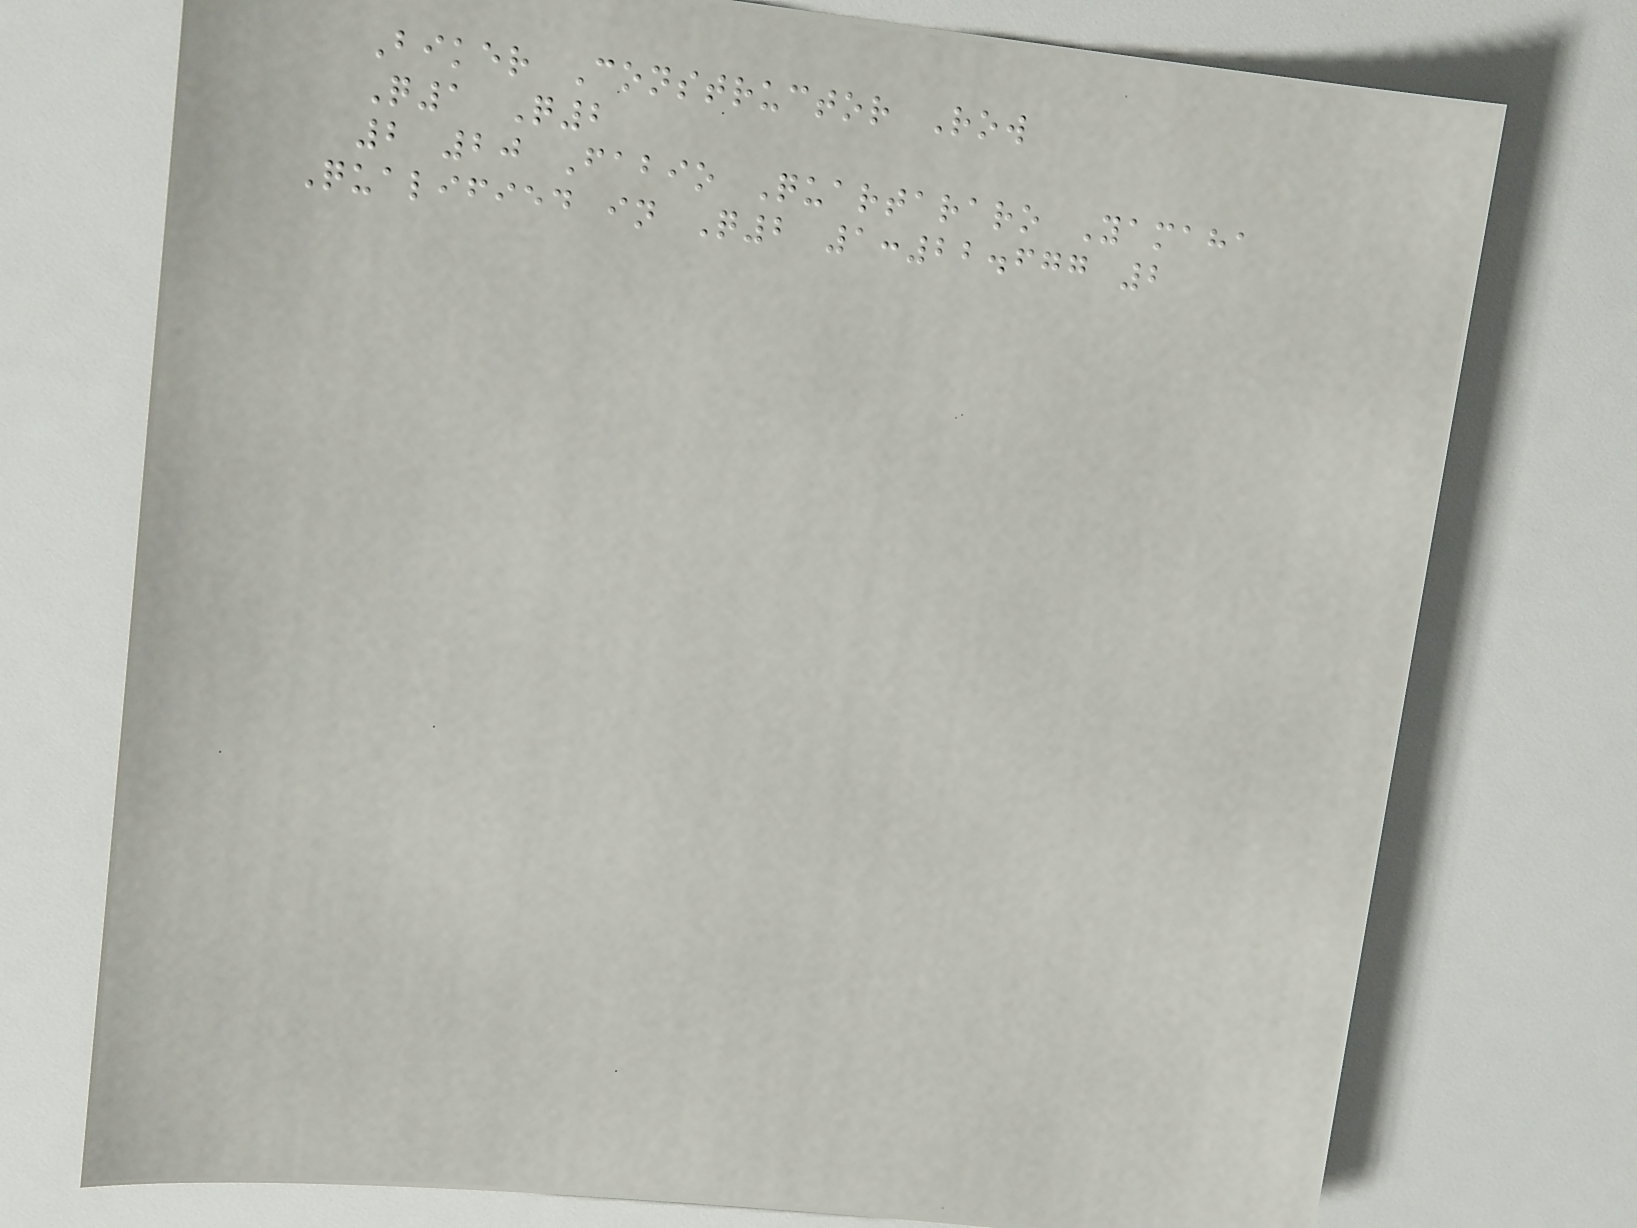Biker Constructor Row
Q1 Q2
2 20 Fabio Quartararo Yamaha
Qualified in Q2 1:22.677 2
